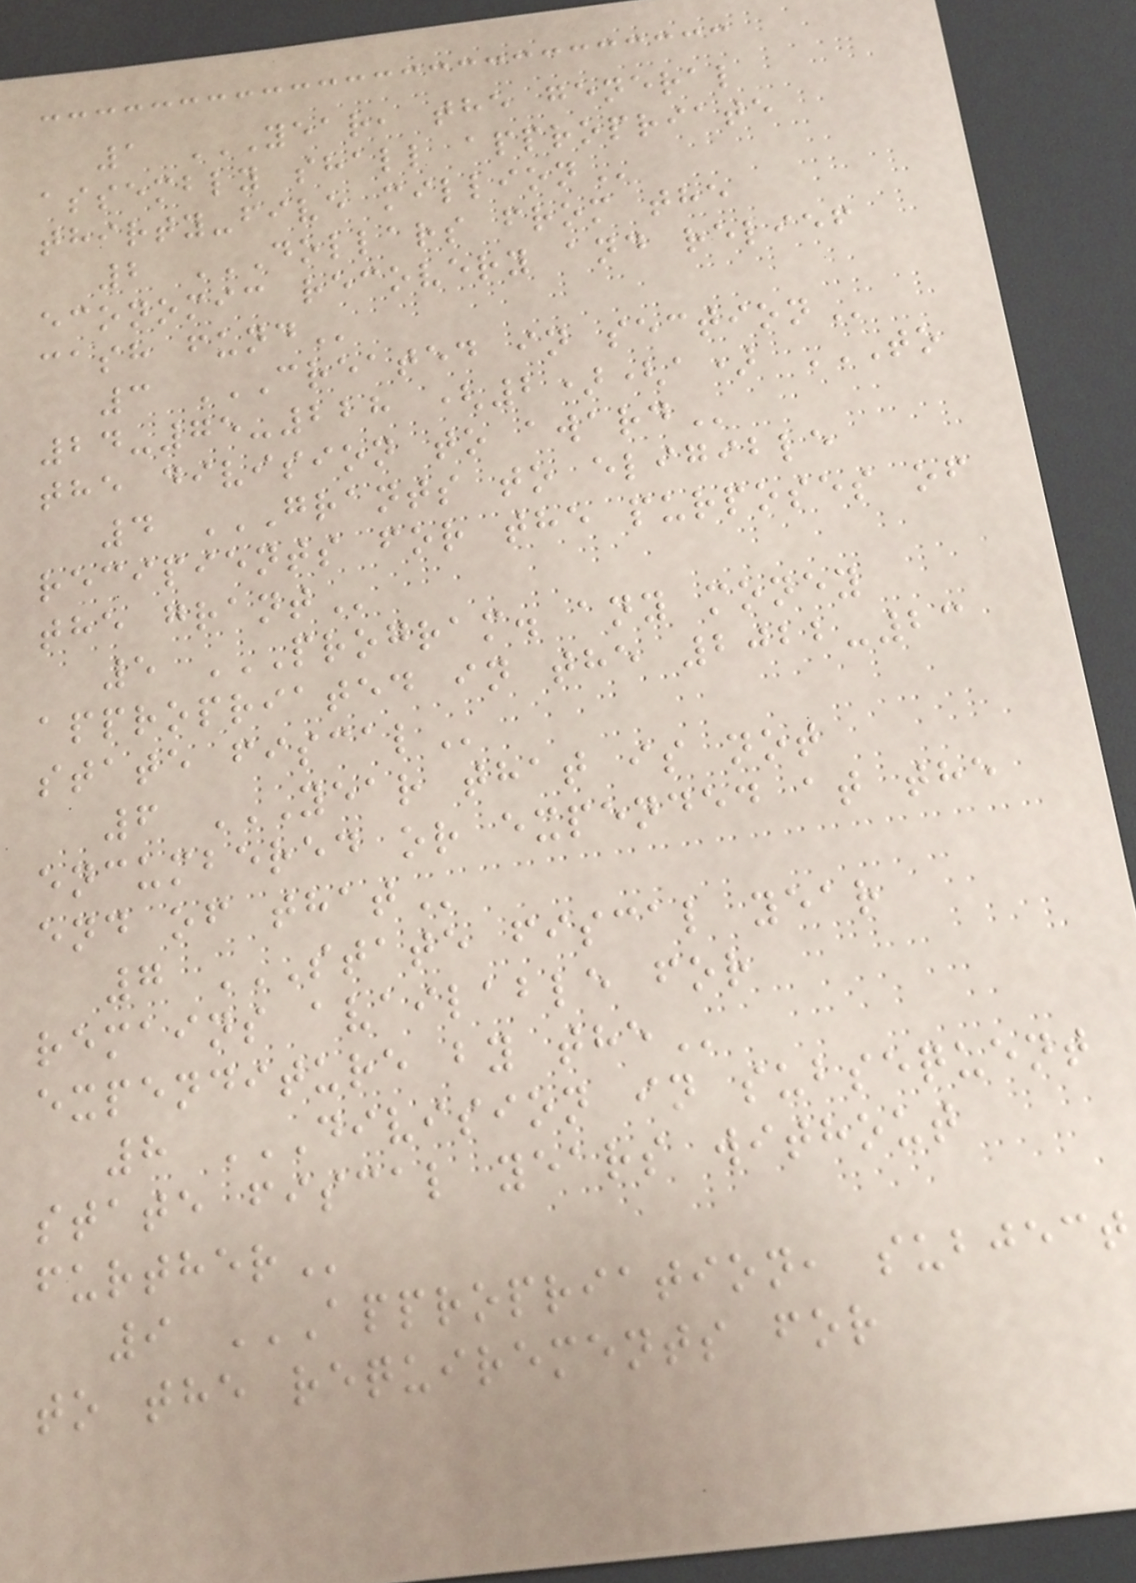1 YEAR, THE GENERAL
ASSEMBLY SHALL APPROPRIATE
THIRTY-FIVE MILLION
2 DOLLARS FROM THE
ECONOMIC RECOVERY AND RELIEF
CASH FUND
3 CREATED IN SECTION
24-75-228 (2)(a) TO
THE DIVISION TO AWARD
4 GRANTS TO ELIGIBLE
RECIPIENTS FOR THE PURPOSES OF
THE GRANT
5 PROGRAM. ANY MONEY
APPROPRIATED IN THE 2022-23
STATE FISCAL
6 YEAR THAT IS NOT
ENCUMBERED OR EXPENDED AT THE
END OF THAT
7 STATE FISCAL YEAR
REMAINS AVAILABLE FOR
EXPENDITURE BY THE
8 DIVISION IN SUBSEQUENT
STATE FISCAL YEARS WITHOUT
FURTHER
9 APPROPRIATION, SUBJECT
TO THE REQUIREMENTS FOR
